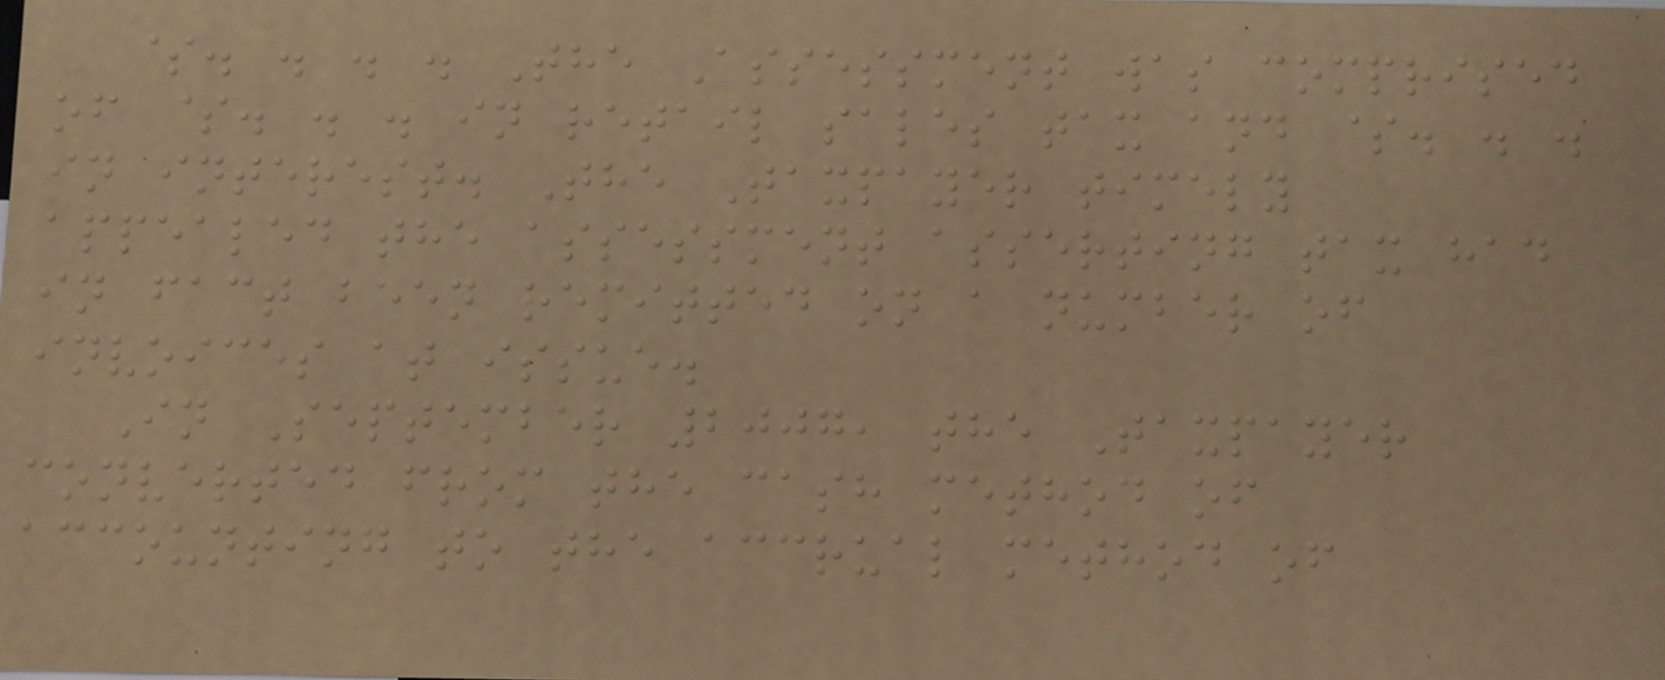$. . . . The Assessment was comprised
of $. . . in retail sales tax and $. . .
in interest. The Taxpayer timely
appealed the assessment asserting tax had
in fact been remitted on a number of
invoices at issue.
In September 2007, the Taxpayer
converted from the cash method of
accounting to the accrual method of
